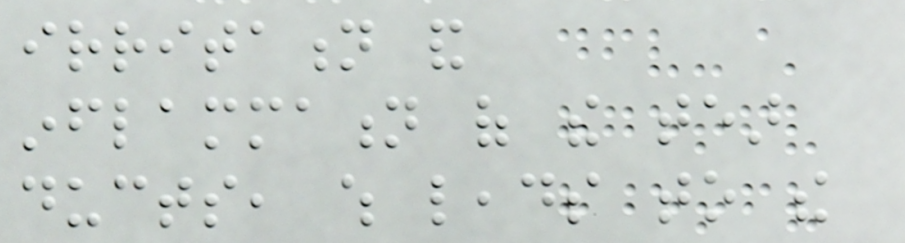irritation and
inflammation of the tear
ducts, which leads to the
